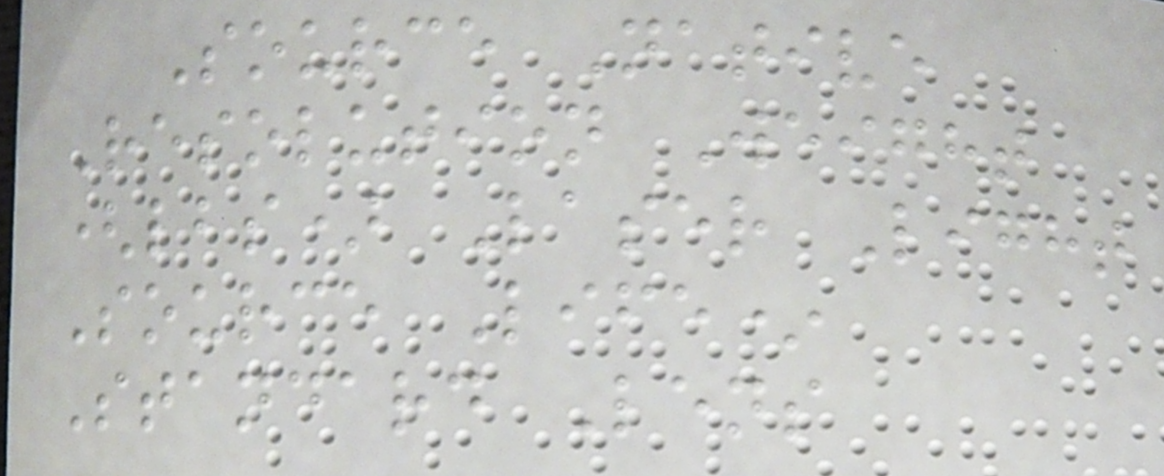Source Native
Resolution Weight
(lbs) Laser Light
Source Life*
Standard Lens
